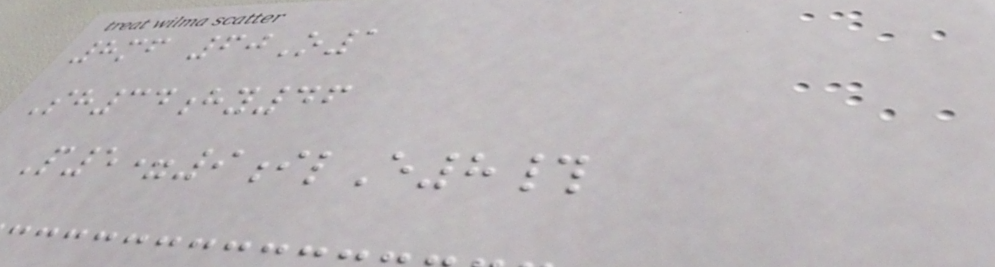8mf 60O1
Sh34hy46
P5=9ilE8#
